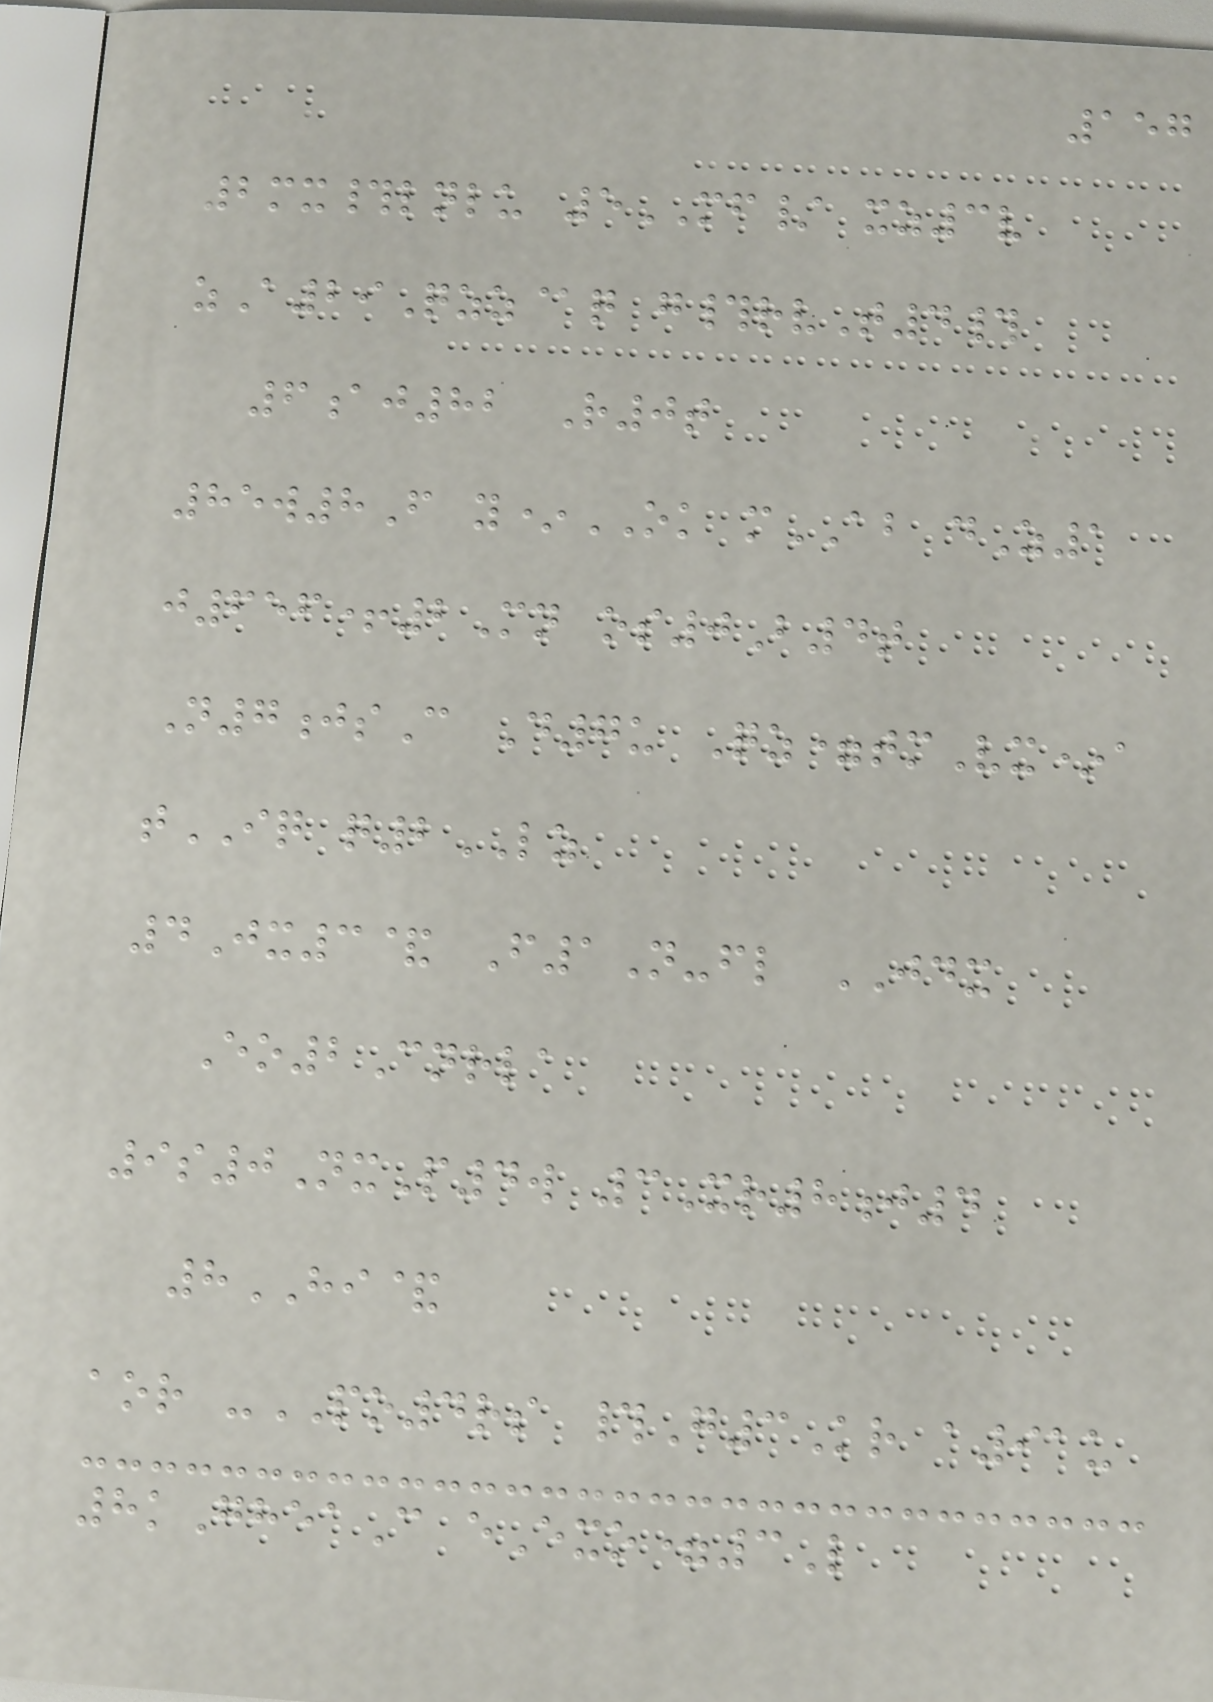157
2mx#lnlu 5MF/ xz3v
zA29Qzz@q g#rvT4#
6aj82 R0t
85w8F y*OK mAB dZ1
j656+2Mn os0B4t
N7jsC D7u Qz=tmVx*a
tIQ q2LZ
4Jx3& F1N-fl JDX
Eo2Cnrla
9s0NxP4w 3Xr8j4
8HI&
aor -PO4rs #G3Kr a91u
8kGheaC eExo=3L
